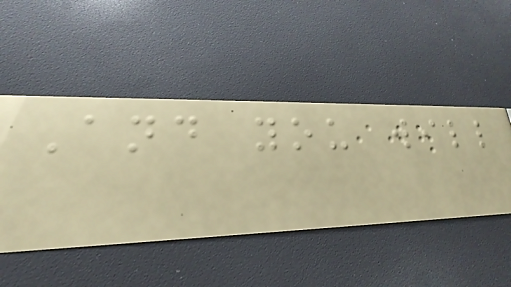And you will
